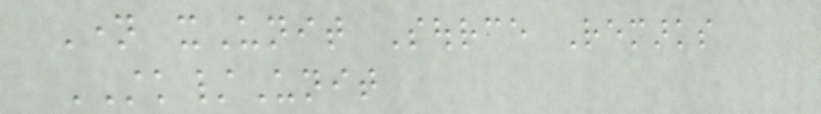Name xUnit Source Remarks
STK/Unit
